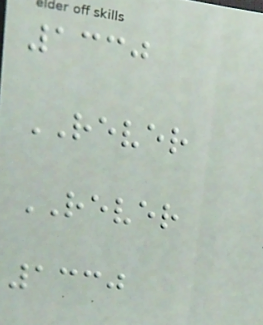1330
REVER
REVER
1330
